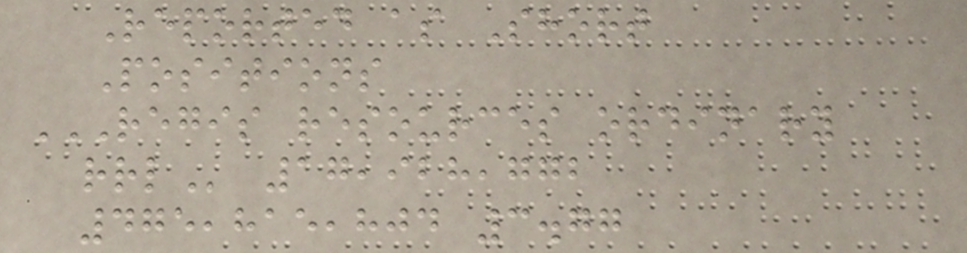Reported as Short
Positions
REGIS RESOURCES ORDINARY
RRL 17,928,772
475,815,804 3.77
